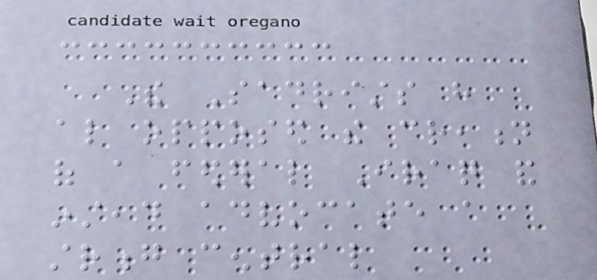The Sadrists have
also opposed the creation
of a federal Iraq and
instead advocate a
strong central
